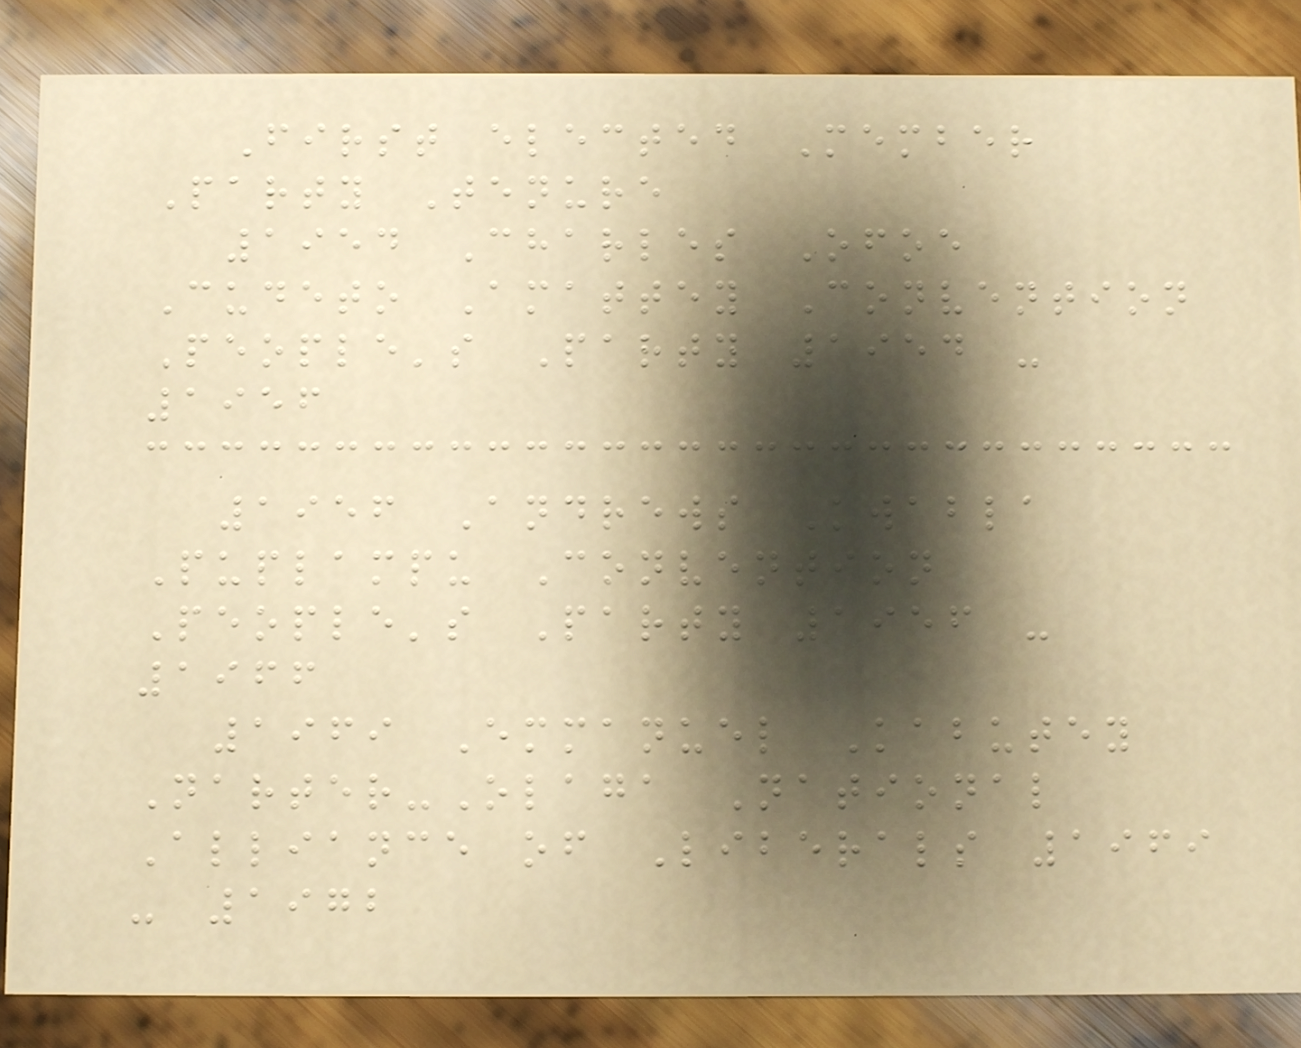First elected Member
Party Tenure
1954 Charles Ofoe
Cudeto Amattey Convention
People's Party 1954 -
1956
1956 Andrews Kwabla
Puplampu Convention
People's Party 1956 -
1966
1969 Emmanuel Kabutey
Narter-Olaga National
Alliance of Liberals 1969
- 1972
